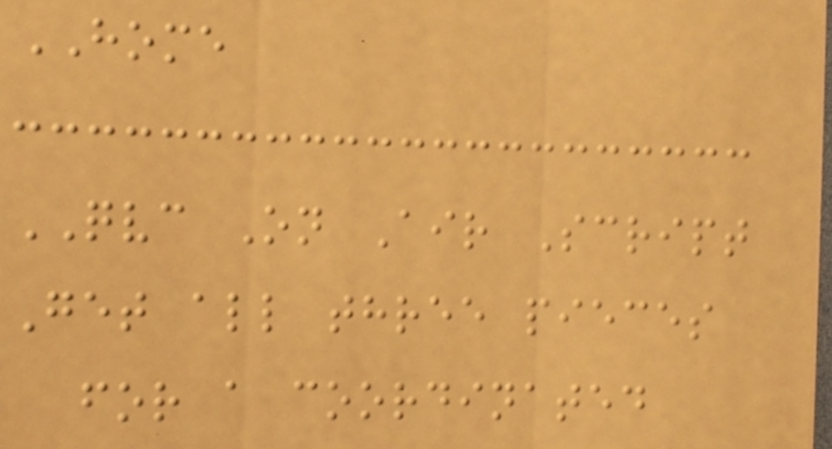HOME
QVC On Air Script
Get all three pieces
for a coordinated
